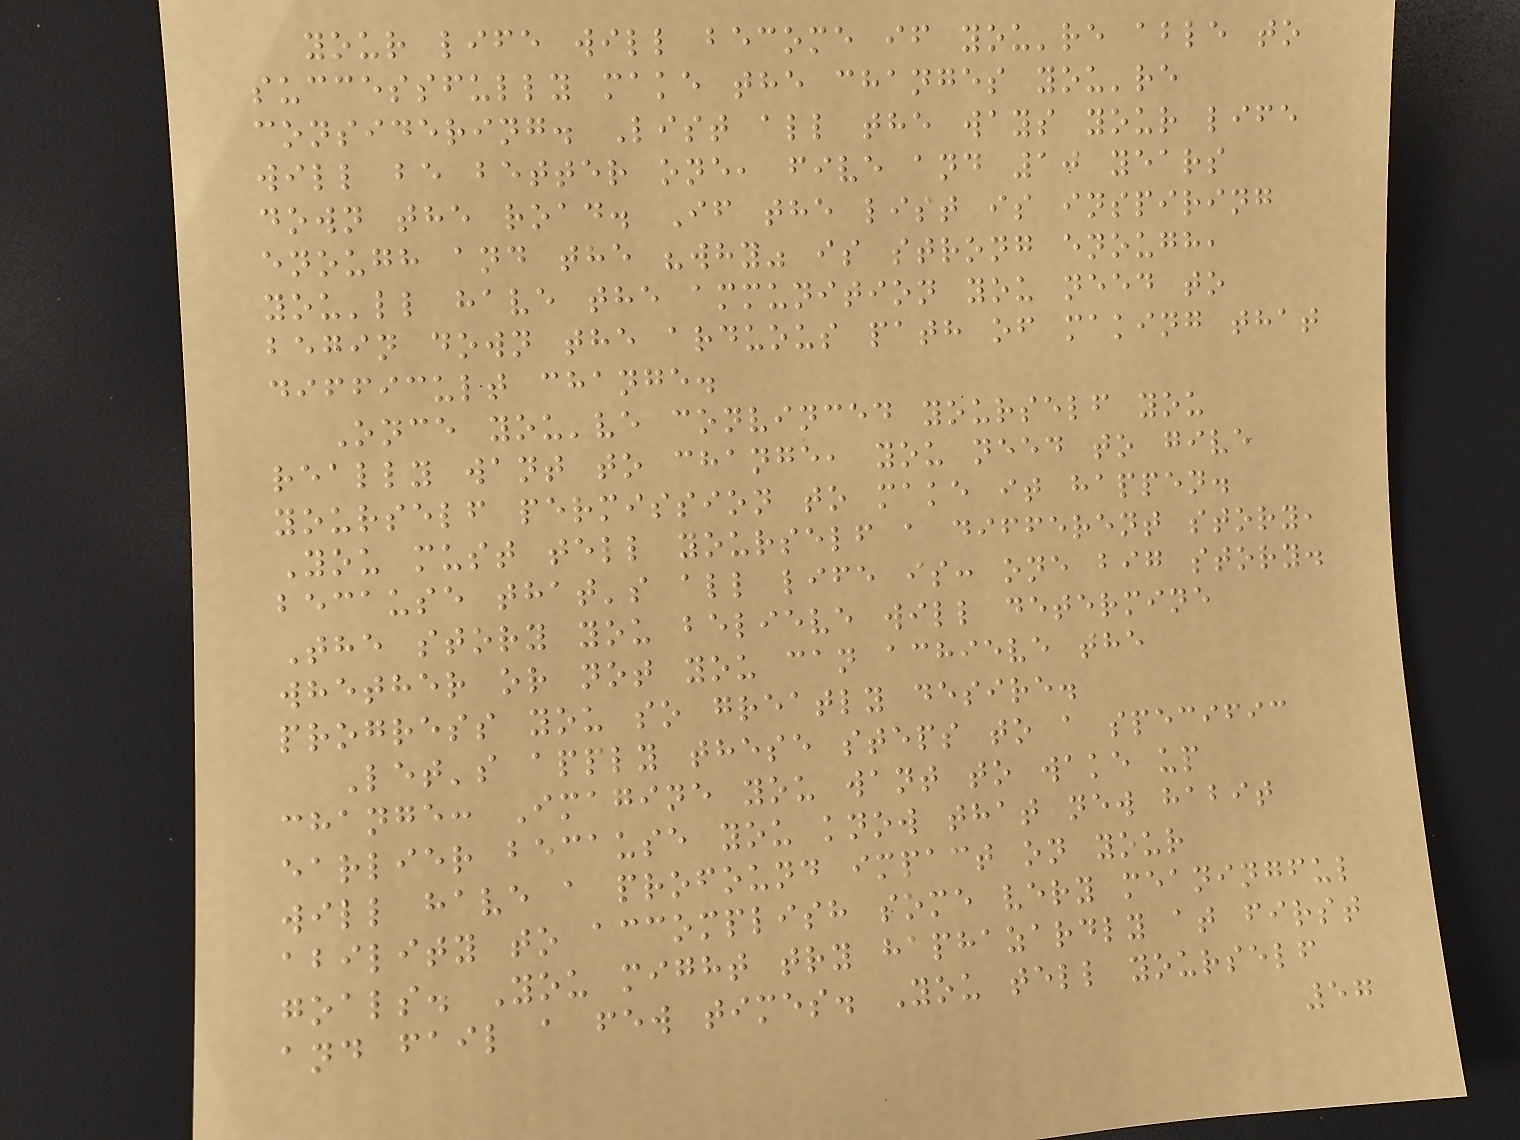your life will become if you're able to
successfully make the changes you're
considering. List all the ways your life
will be better one, five and 10 years
down the road. If the list is inspiring
enough and the "why" is strong enough,
you'll have the ammunition you need to
begin down the arduous path of making that
difficult change.
Once you've convinced yourself you
really want to change, you need to give
yourself permission to make it happen.
You must tell yourself a different story,
because that's all life is: one big story.
The story you believe will determine
whether or not you can achieve the
progress you so greatly desire.
Let's apply these steps to a specific
change: Imagine you want to wake up
earlier because you know that new habit
will have a profound impact on your
ability to accomplish some very meaningful
goals. You might try haphazardly at first
and fail a few times. You tell yourself
57
